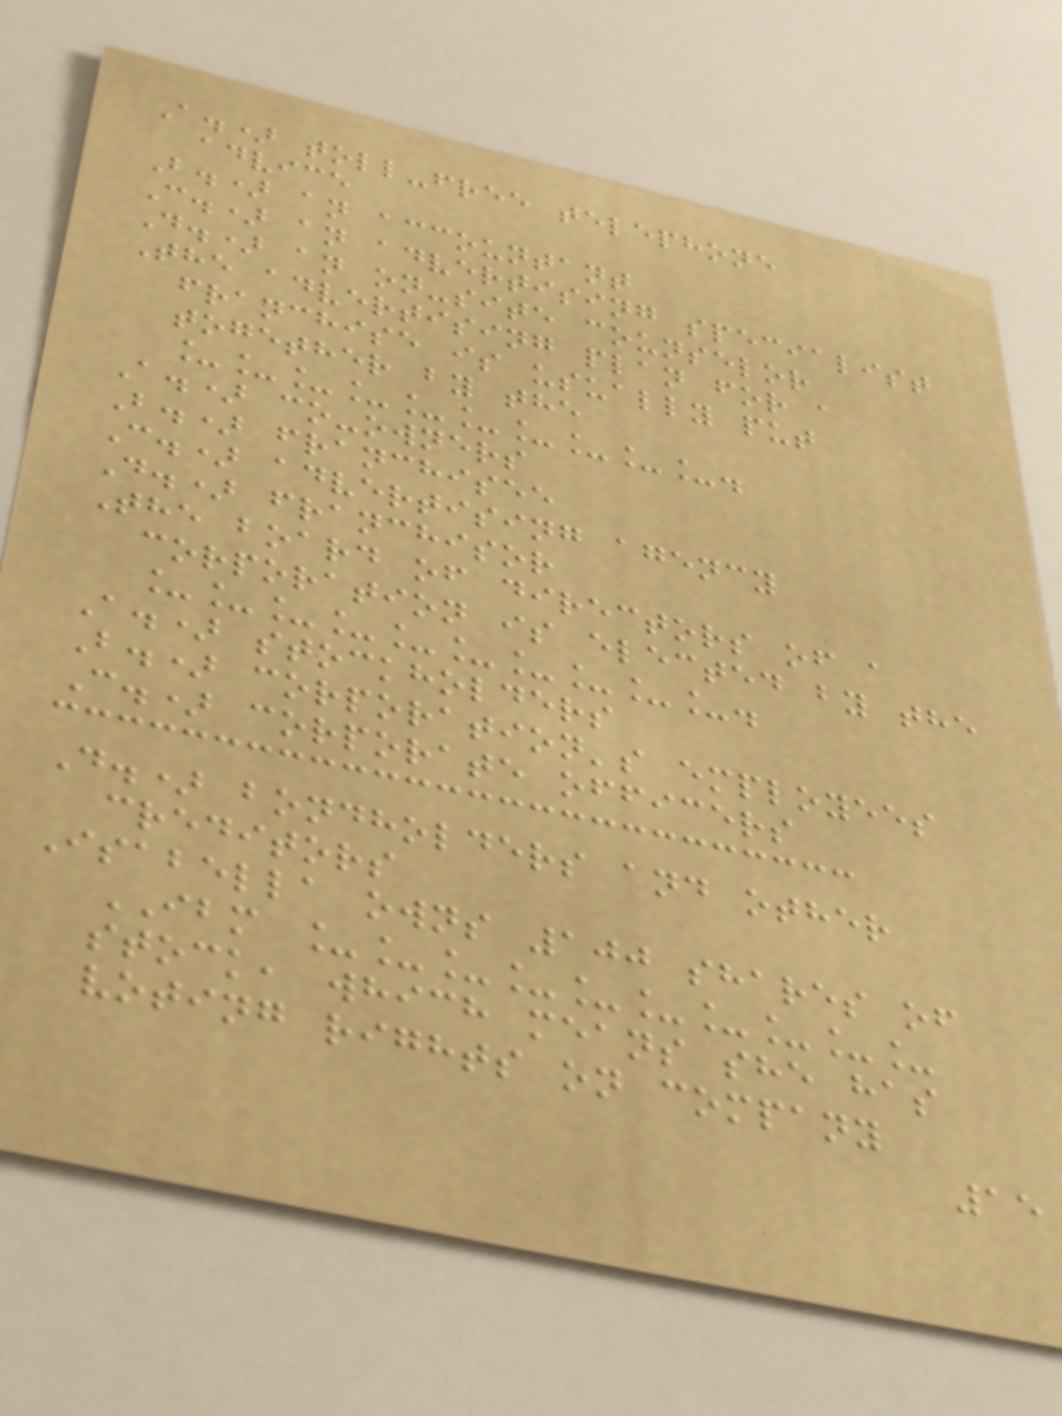A.) toll-free telephone
advice
B.) an accountant
C.) an advertising specialist
D.) an on-site counselor
The advertising plan for a
franchise is usually put
together by the
__________.
A.) co-owners
B.) franchisee
C.) advertising agency
D.) franchisor
The board of directors of a
corporation is elected by the
__________.
A.) stockholders
B.) corporation's employees
C.) corporate officers
D.) bondholders and other
creditors
Isabella owns 100 shares of
IBM __________
stock, which means she has
voting rights on company
15
